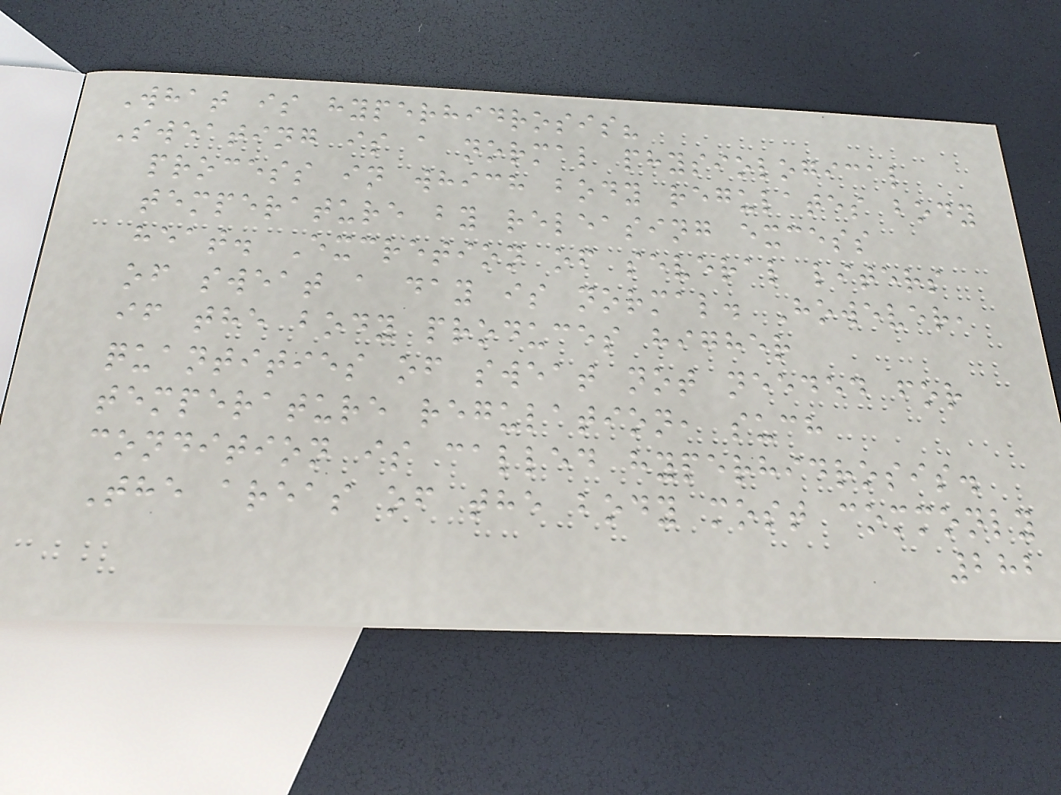What is hyperhidrosis?
Sweating is a normal physiological
process in which body regulates body
temperature by releasing excess
heat. Excretion of several liters
of sweat a day is normal. However,
if the body produces higher
quantities of sweat not needed for
temperature regulation, such
condition is called hyperhidrosis.
The areas of the body most commonly
282
